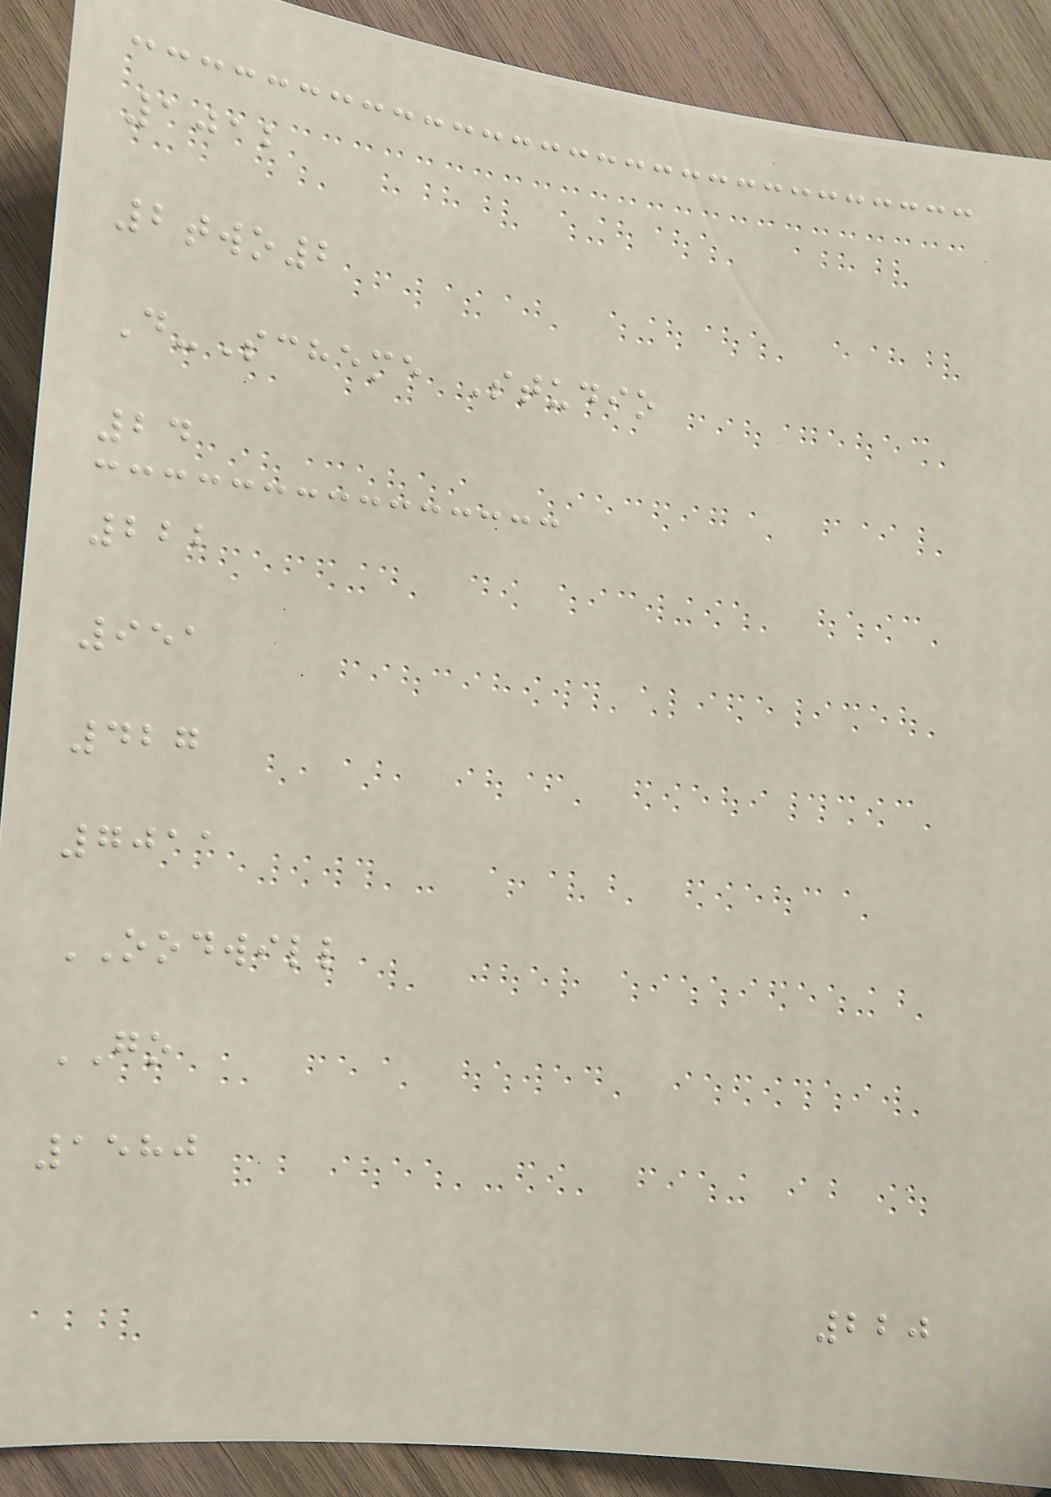1012
2two2
D-Scheme Studio
24
222
951
427
7011
OODWILL
GO
1580
220
